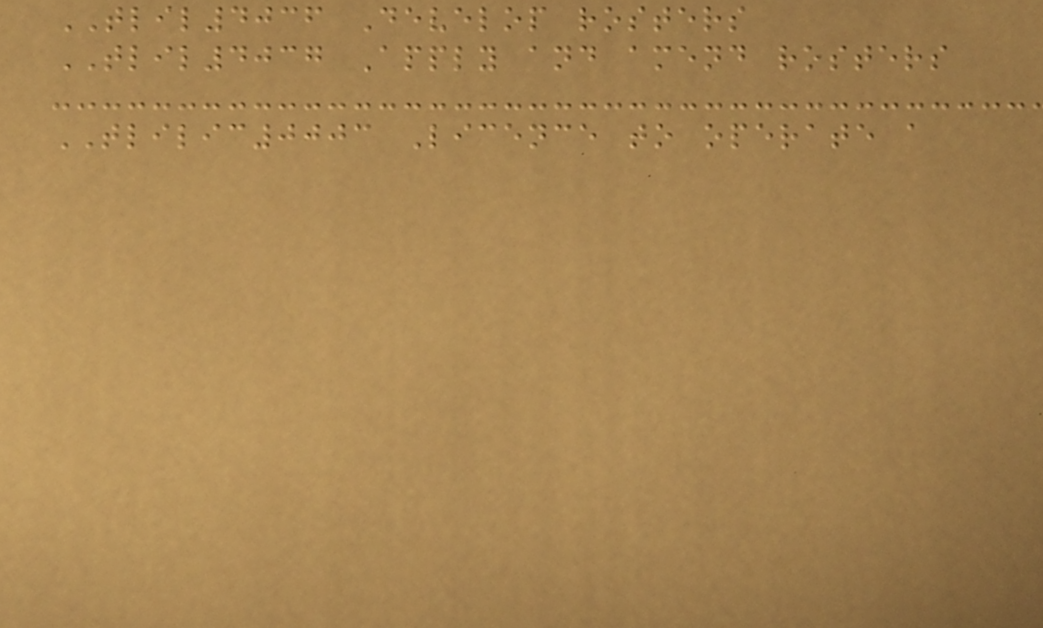TLIL4036 Develop rosters
TLIL4037 Apply and amend rosters
TLILIC0003 Licence to operate a
